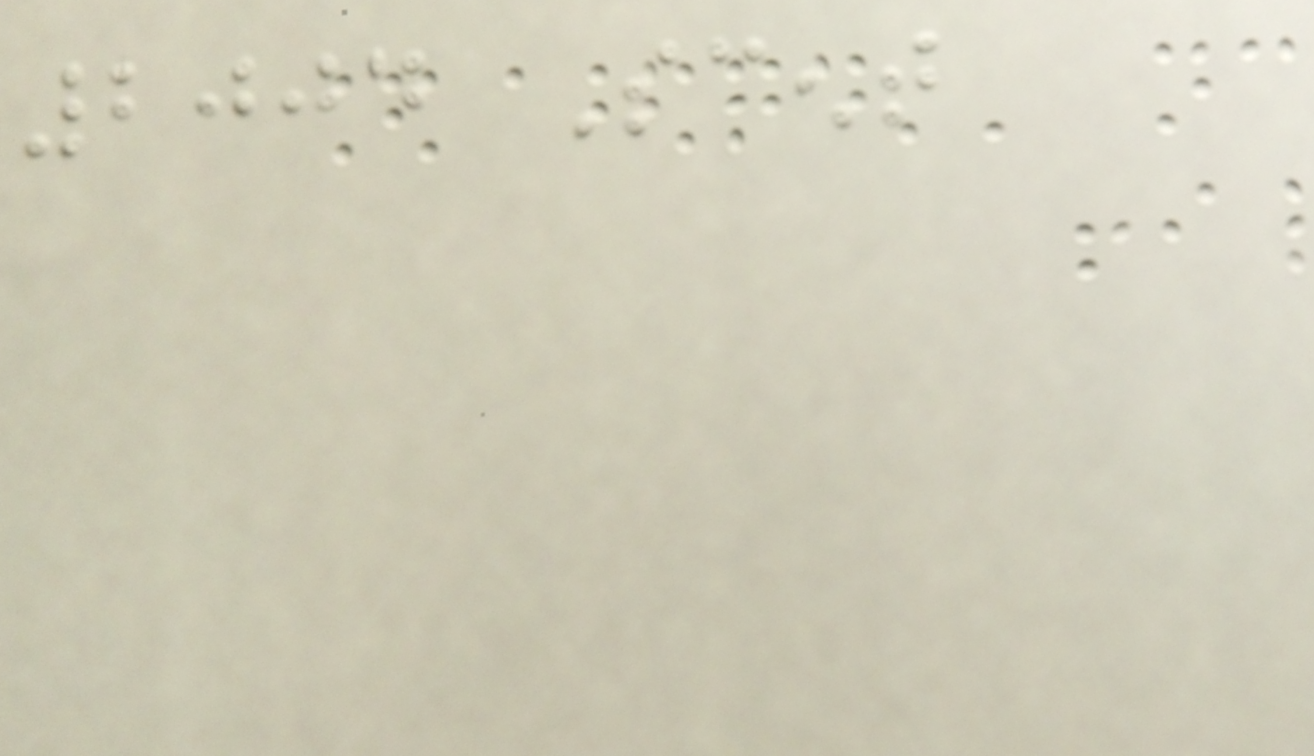2004 Scent
